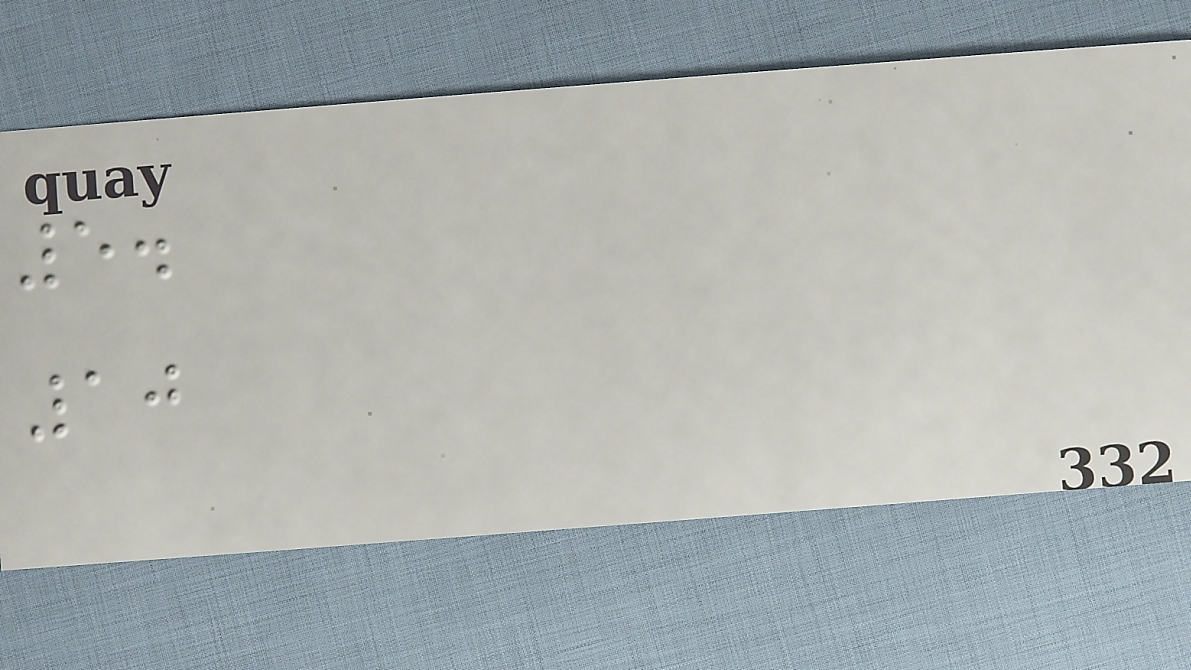5.
10
